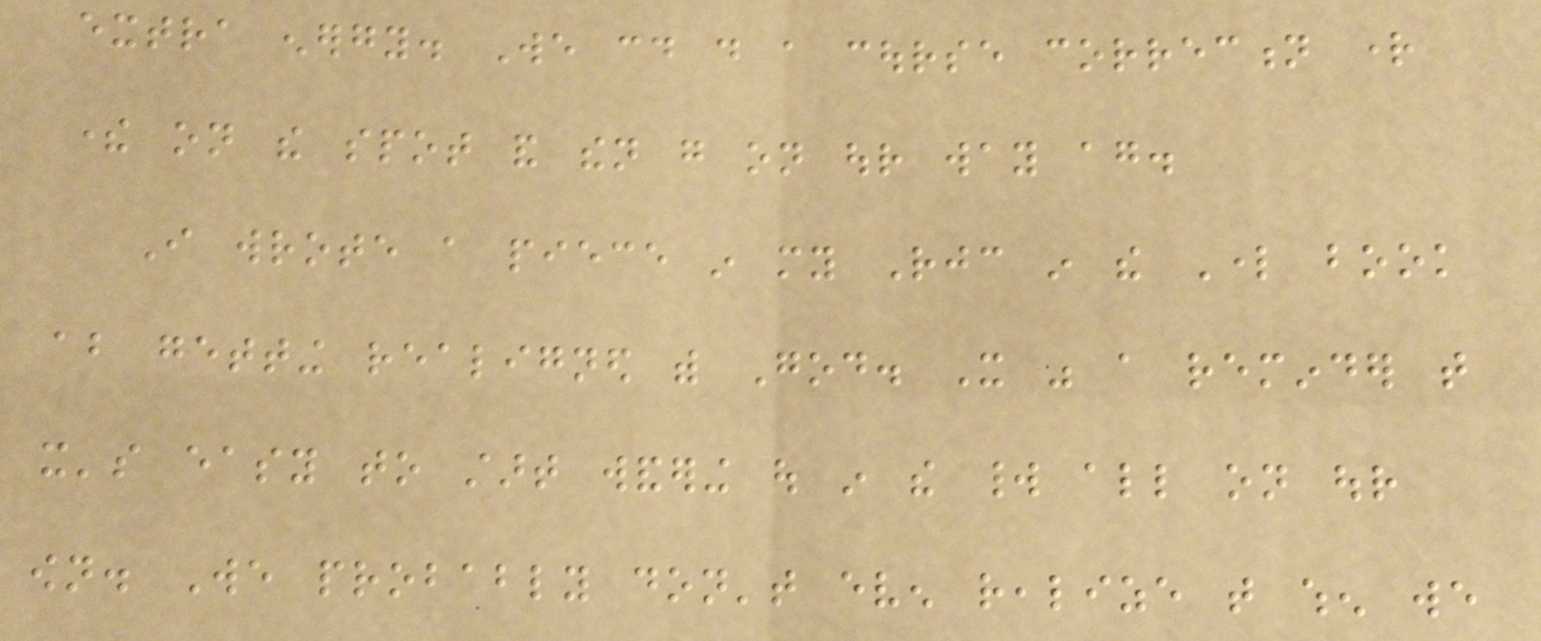extra energy. We could do a course correction right
there on the spot and then go on our way again.
I wrote a piece in my Rejoice in the Lord book
about getting realigned with God. It was a reminder that
it's easy to start wandering out in the world all on our
own. We probably don't even realize that when we
